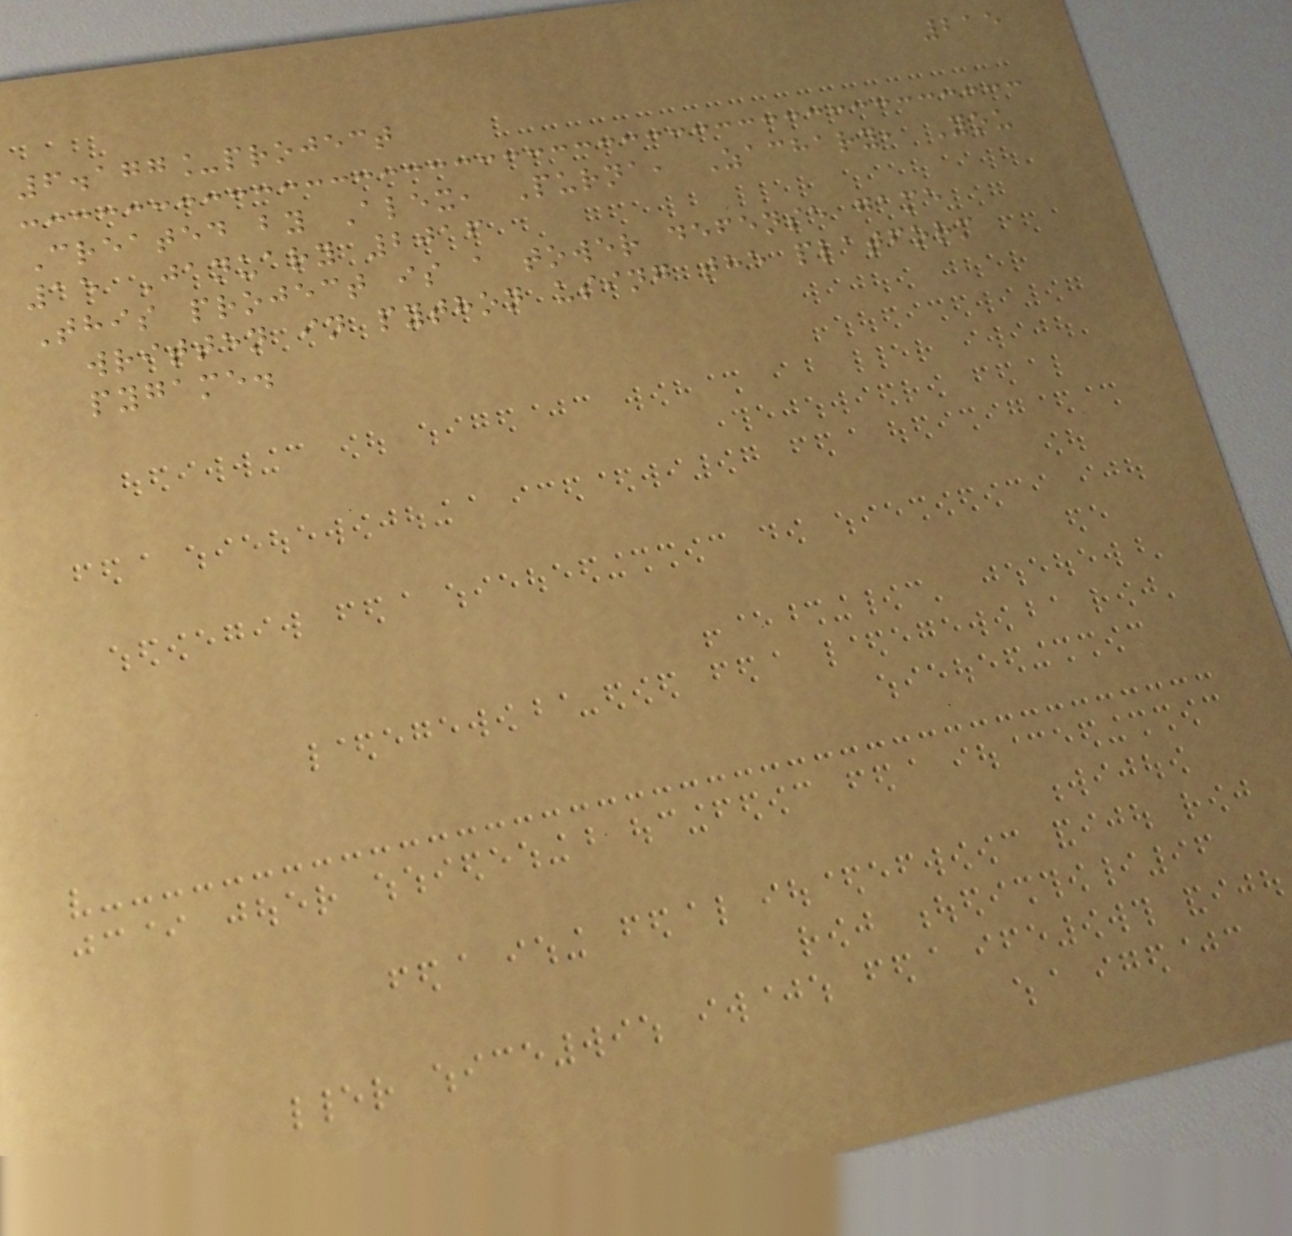215
6.177_project
Created by Alex, Purna, Zachary, You
15 January 2016
This project is a tower defense game
written in python using the platform
pygame.
